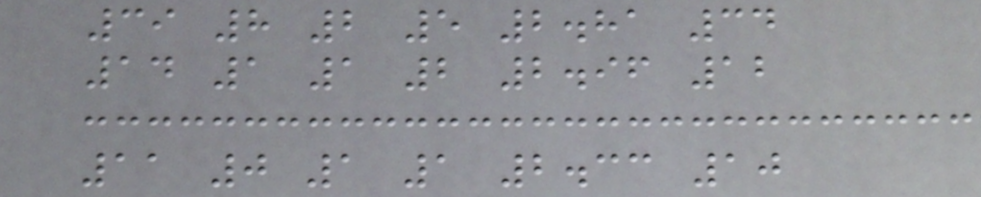39 8 2 5 2.81 34
14 1 1 2 2.96 12
11 0 1 1 2.33 10
